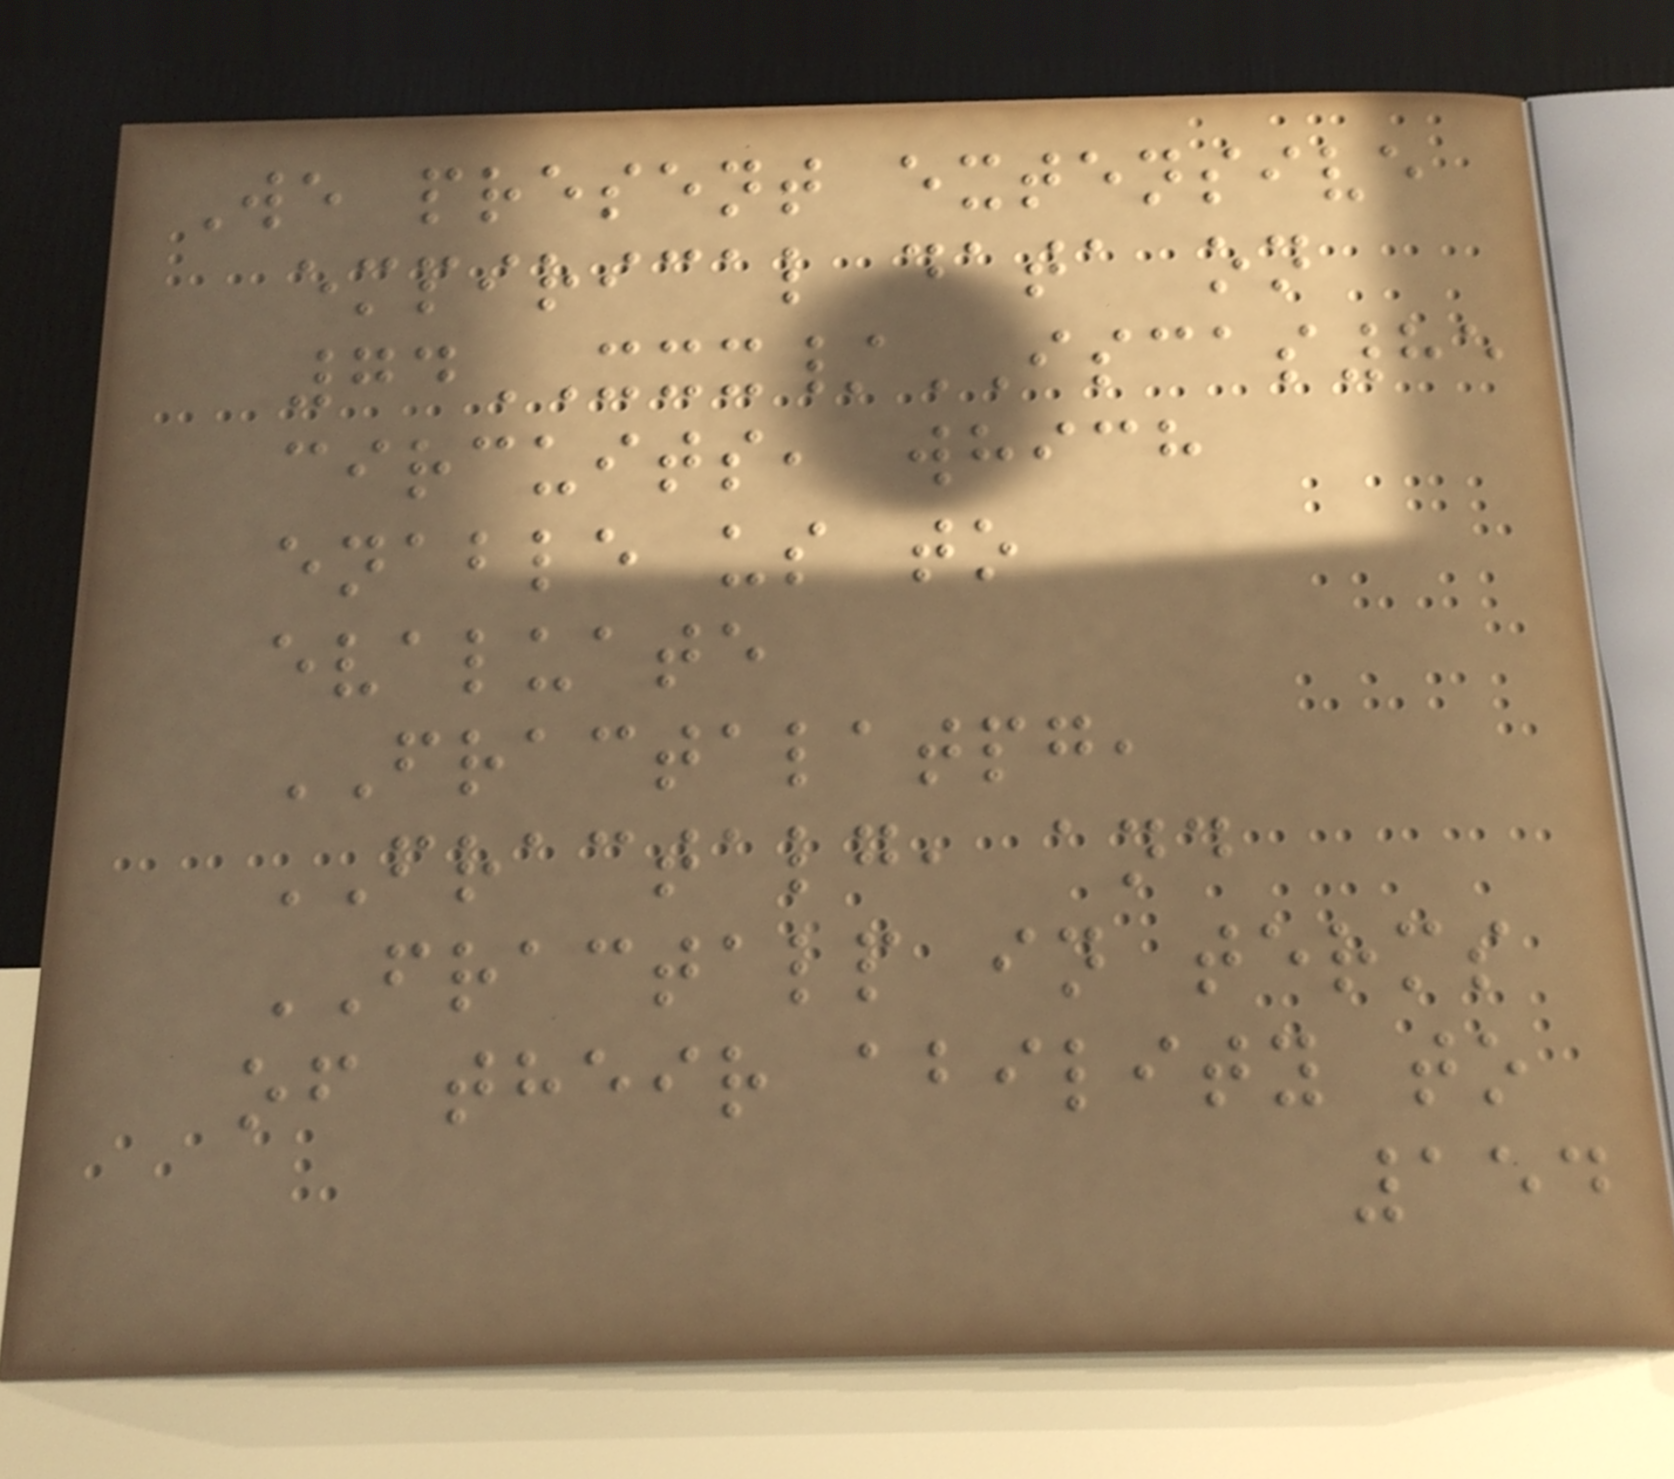We present extensive
empirical data on
74XXX/ISCAS85
circuits, which
enable us to
evaluate
FRACTALATPG,
FRACTALG, and
FRACTALP in terms
of their ability to
154
